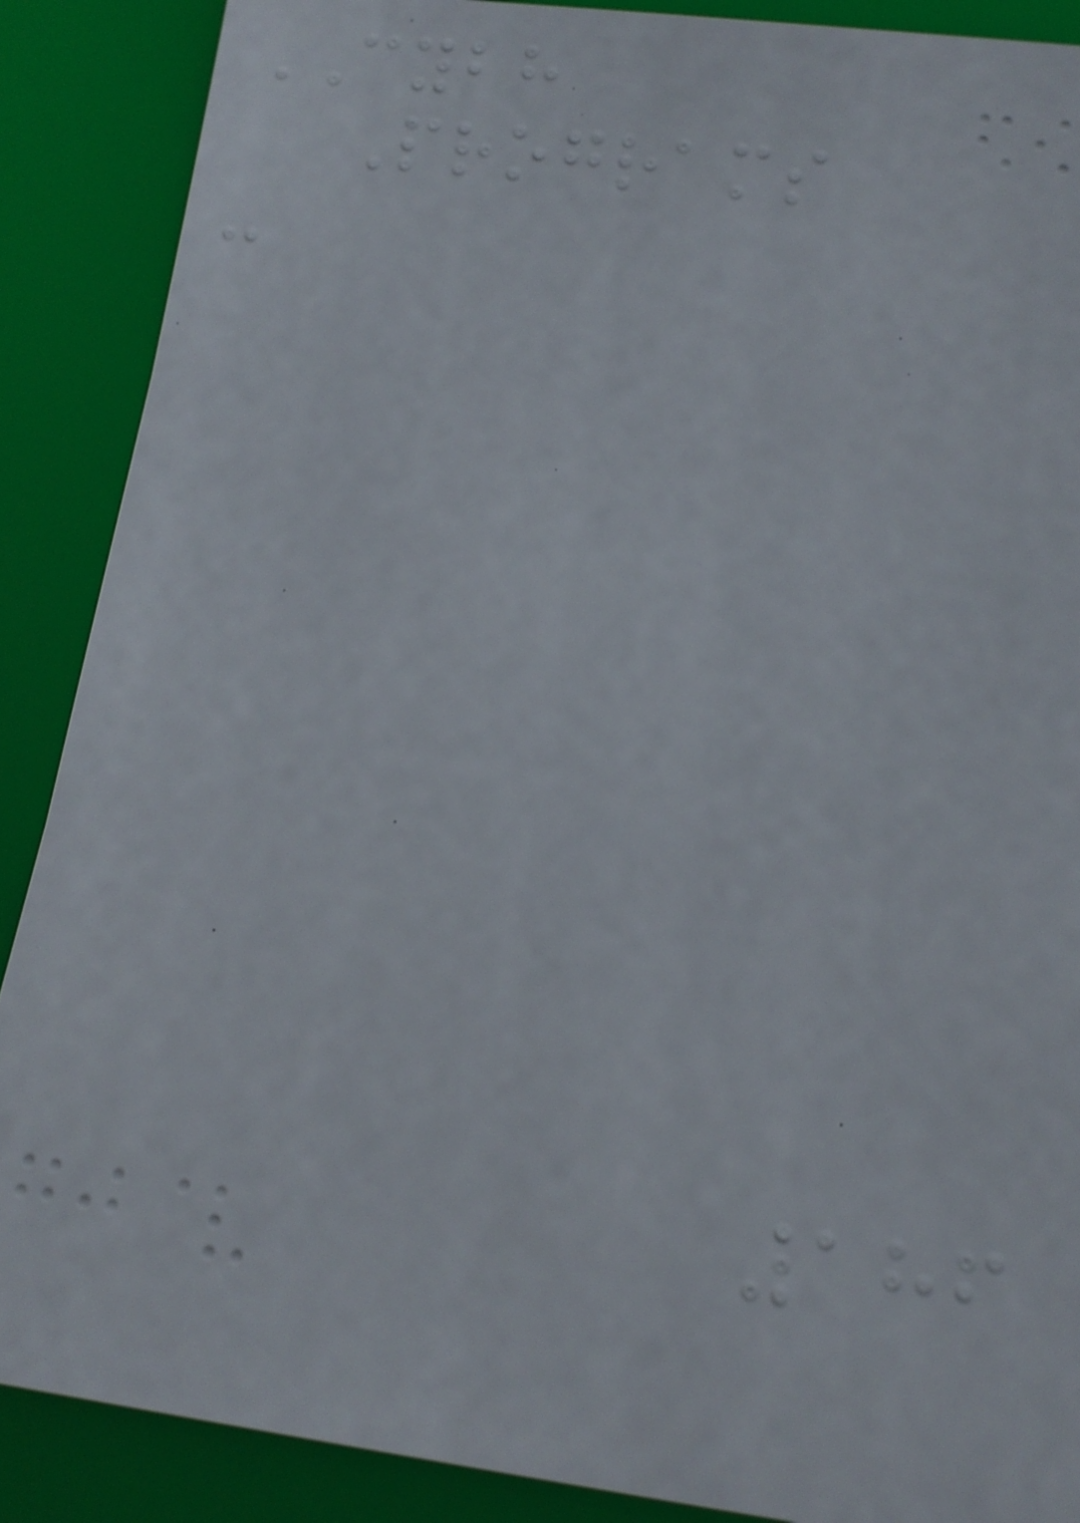CYBH
Programs
-
186
